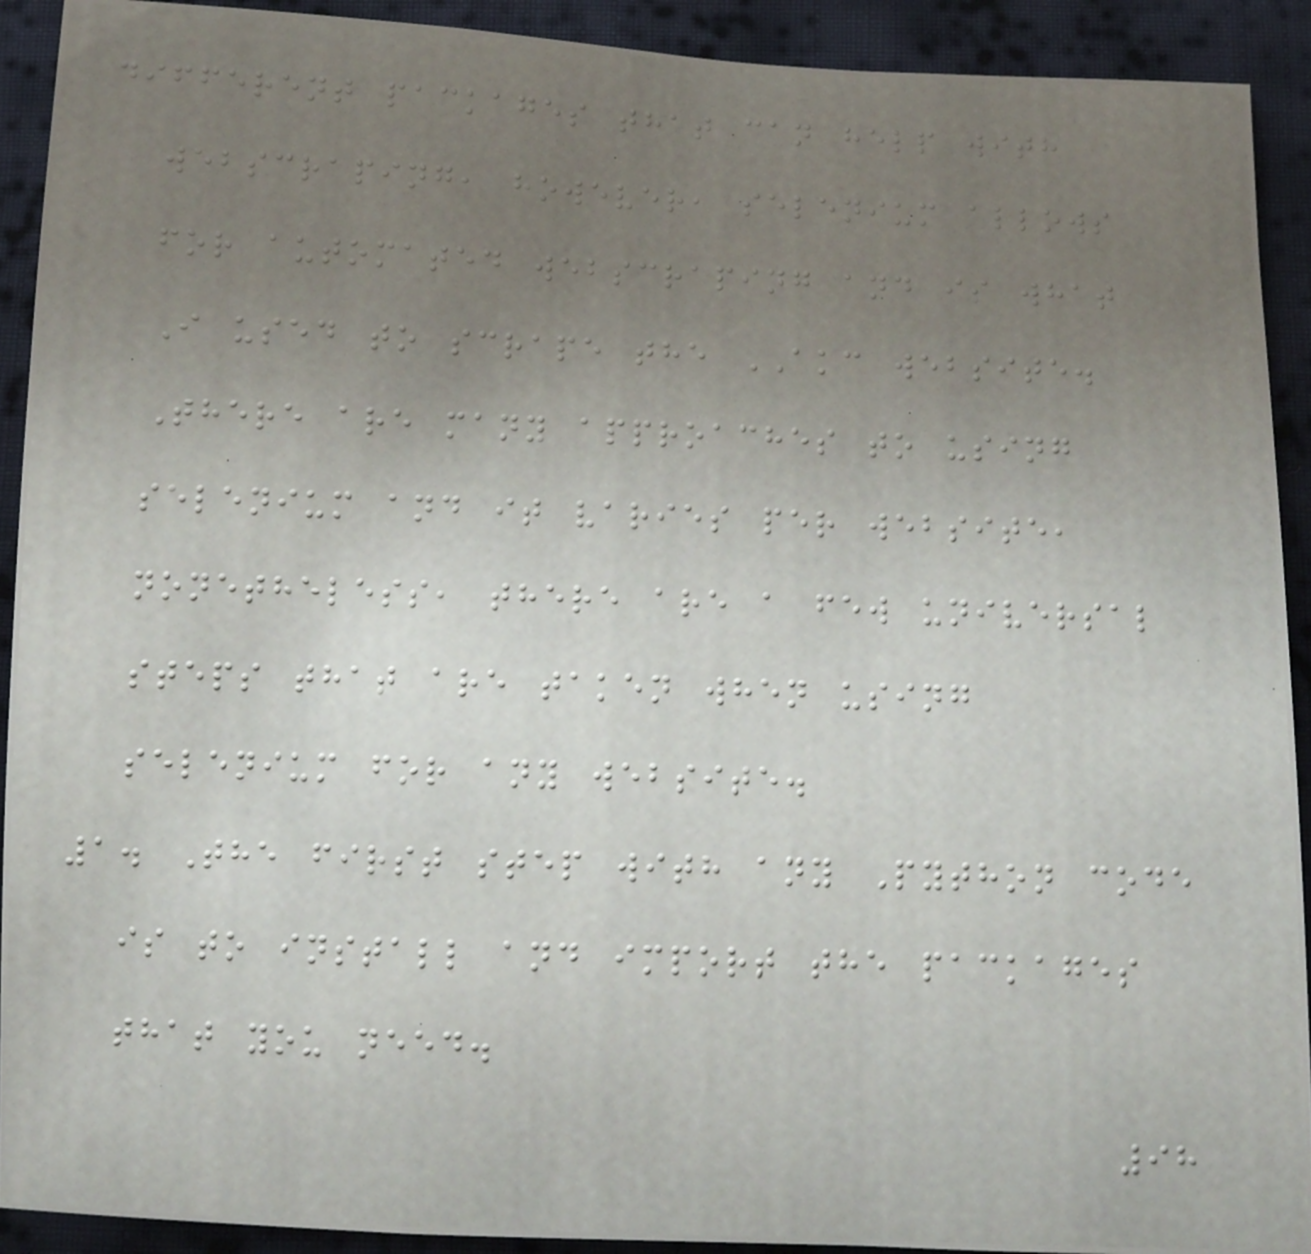different packages that can help with
webscraping, however, selenium allows
for automated webscraping and is what
I used to scrape the AKC website.
There are many approaches to using
selenium and it varies per website,
nonetheless, there are a few universal
steps that are taken when using
selenium for any website.
1. The first step with any Python code
is to install and import the packages
that you need.
98
